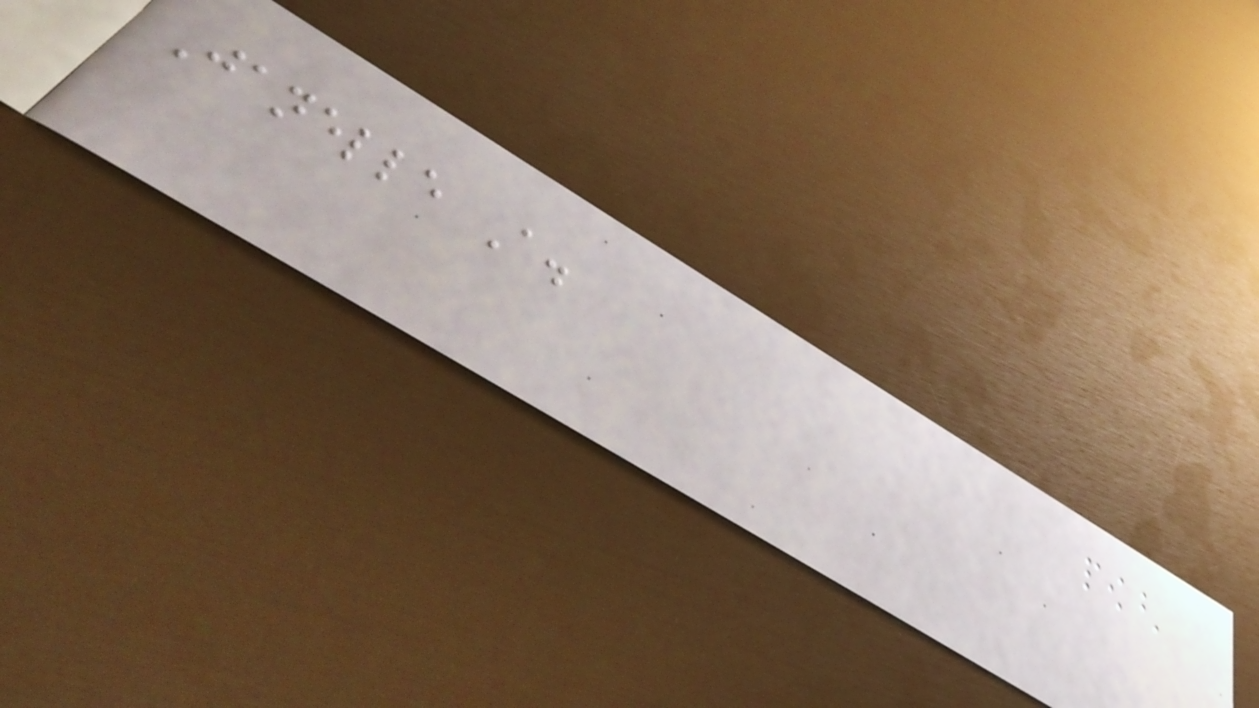Janelle A.
